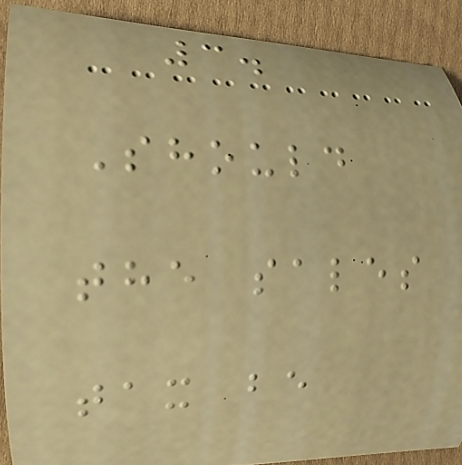3.
Should
the sales
tax be
